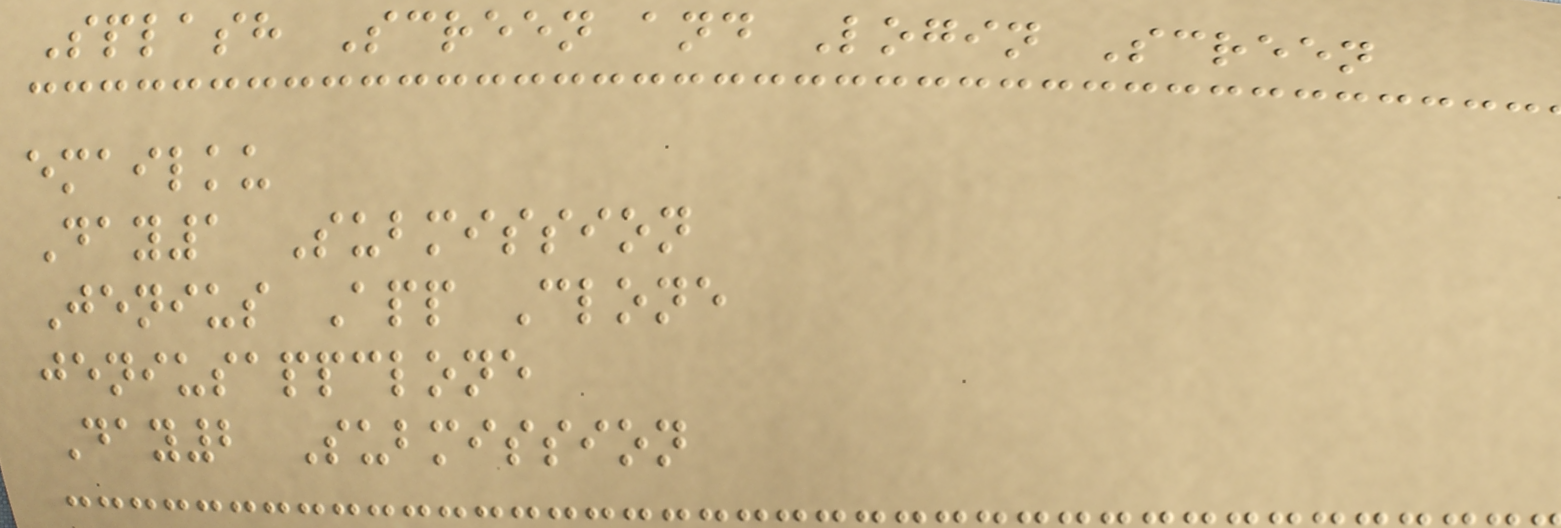Splash Screen and Login Screen
emailku
Day1 Submission
Jenius App Clone
jeniusappclone
Day2 Submission
